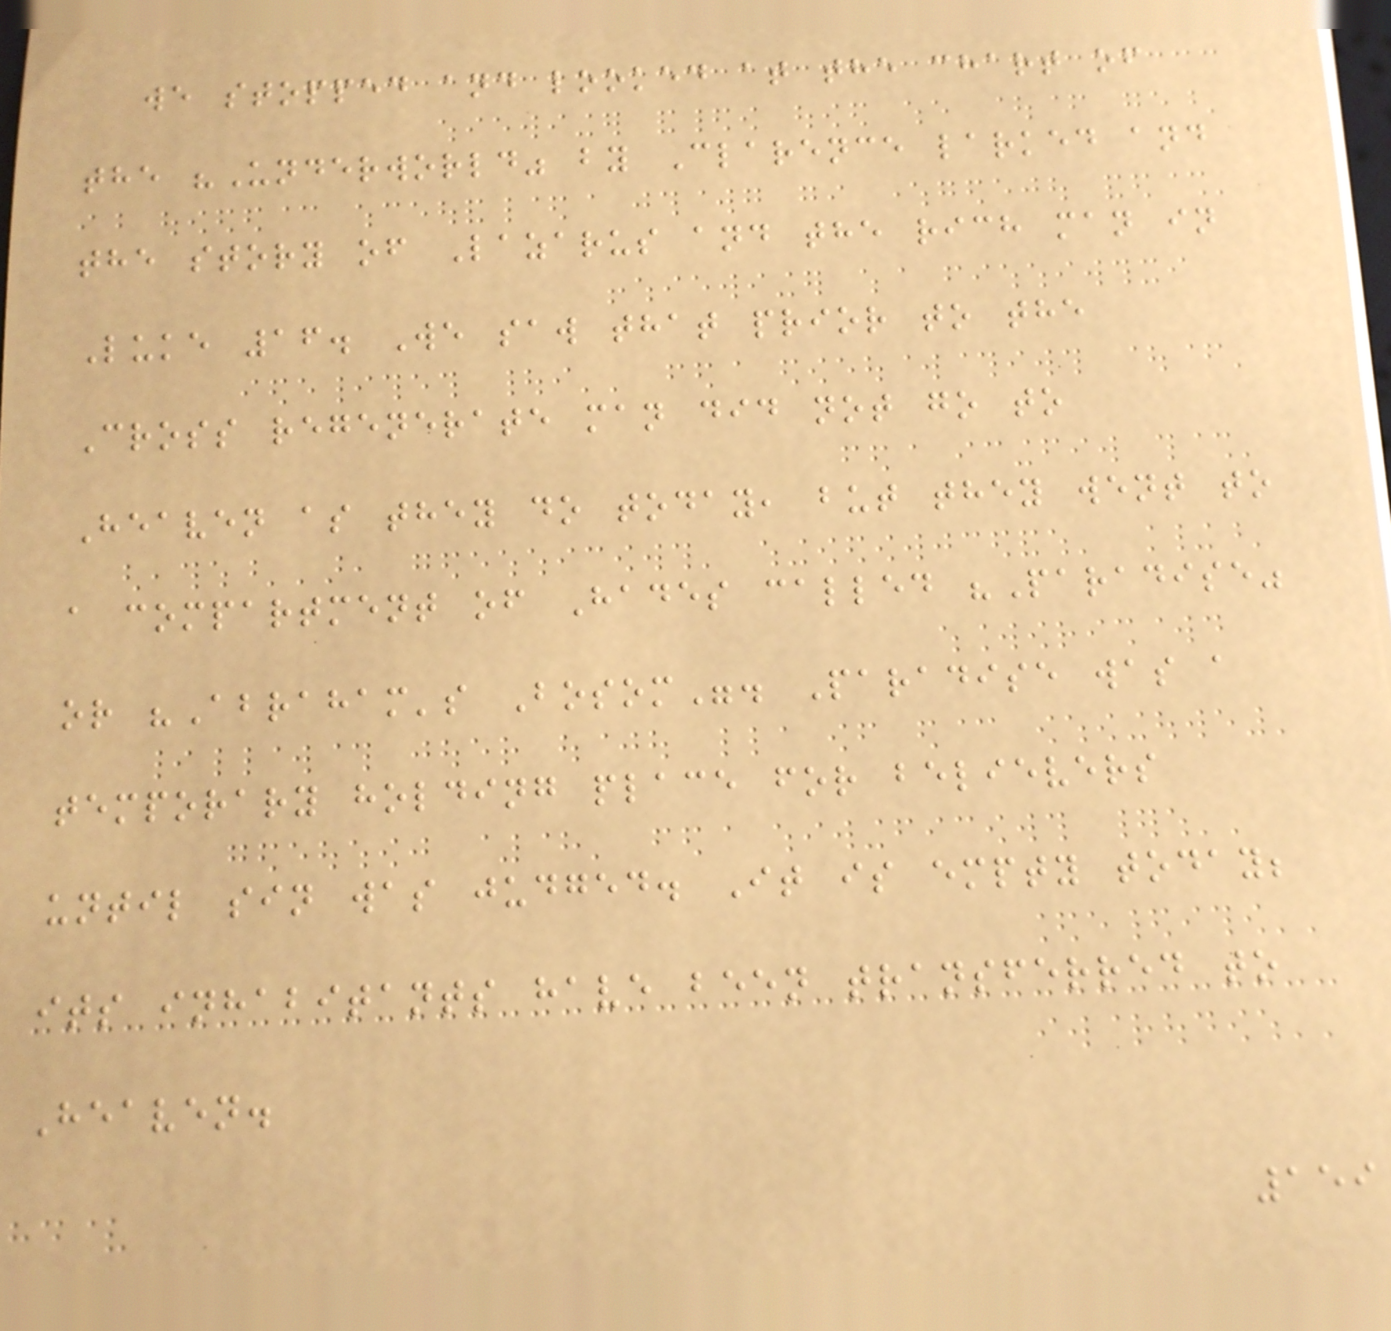we stopped and looked at the chart of
the "Underworld" by Clarence larked and
the story of Lazarus and the rich man in
Luke 16. We saw that prior to the
Cross regenerate man did not go to
Heaven as they do today, but they went to
a compartment of Hades called "Paradise"
or "Abraham's Bosom". Paradise was a
temporary holding place for believers
until sin was judged. It is empty today;
its inhabitants have been transferred to
Heaven.
159
